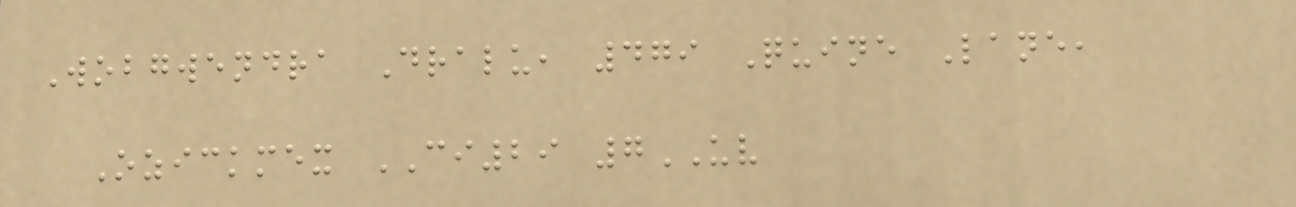Wobgwendra Dralu, 479 Quine Lane,
Ozickmex CI29 7UV
